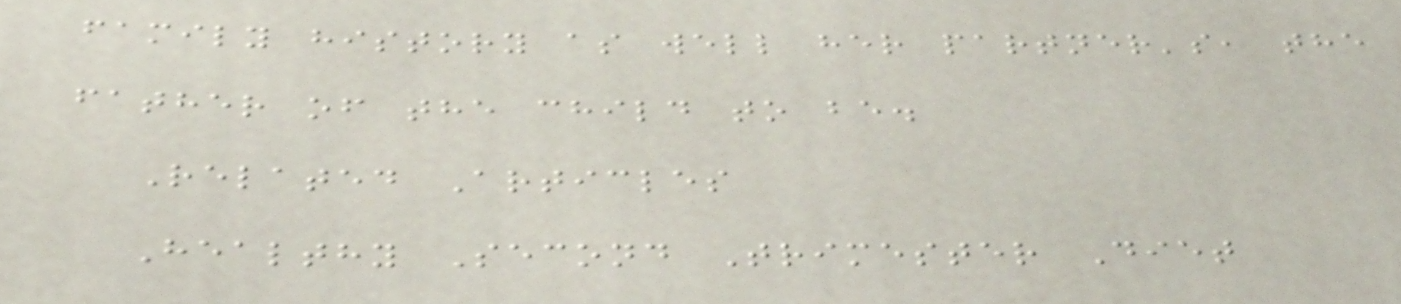family history as well her partner's, the
father of the child to be.
Related Articles
Healthy Second Trimester Diet
